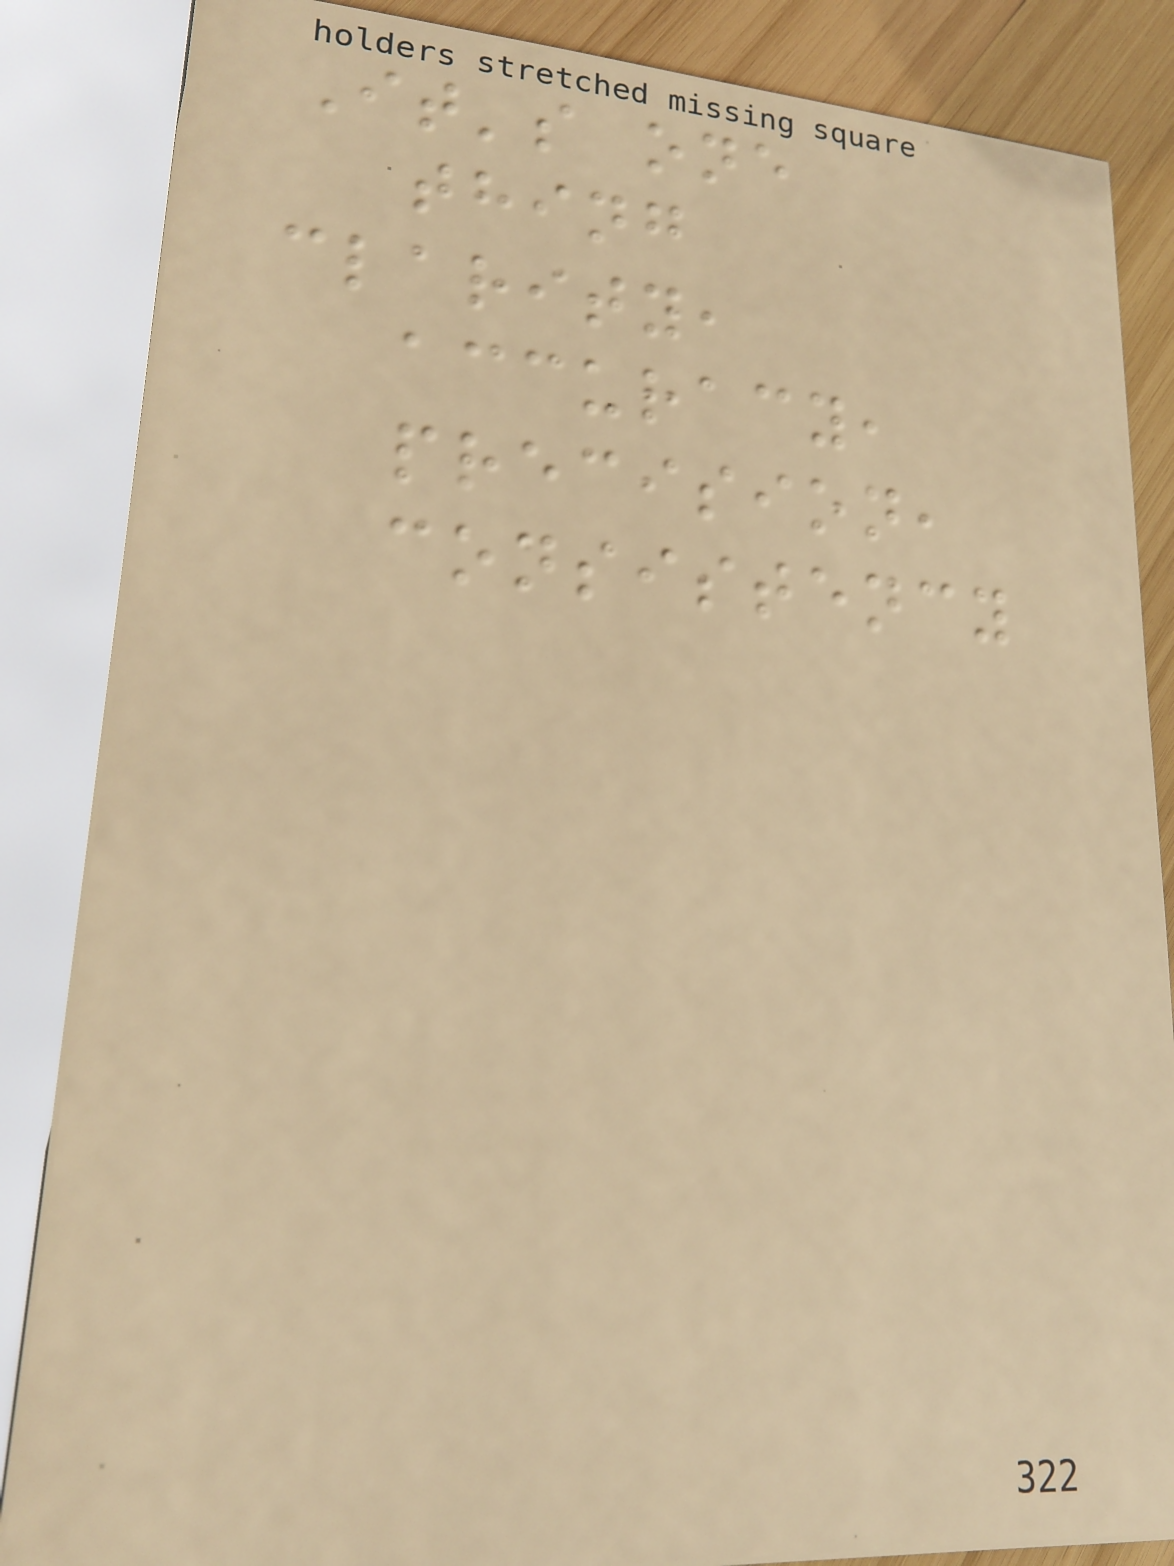It's one
thing
clarity,
accuracy,
precision,
consistency
